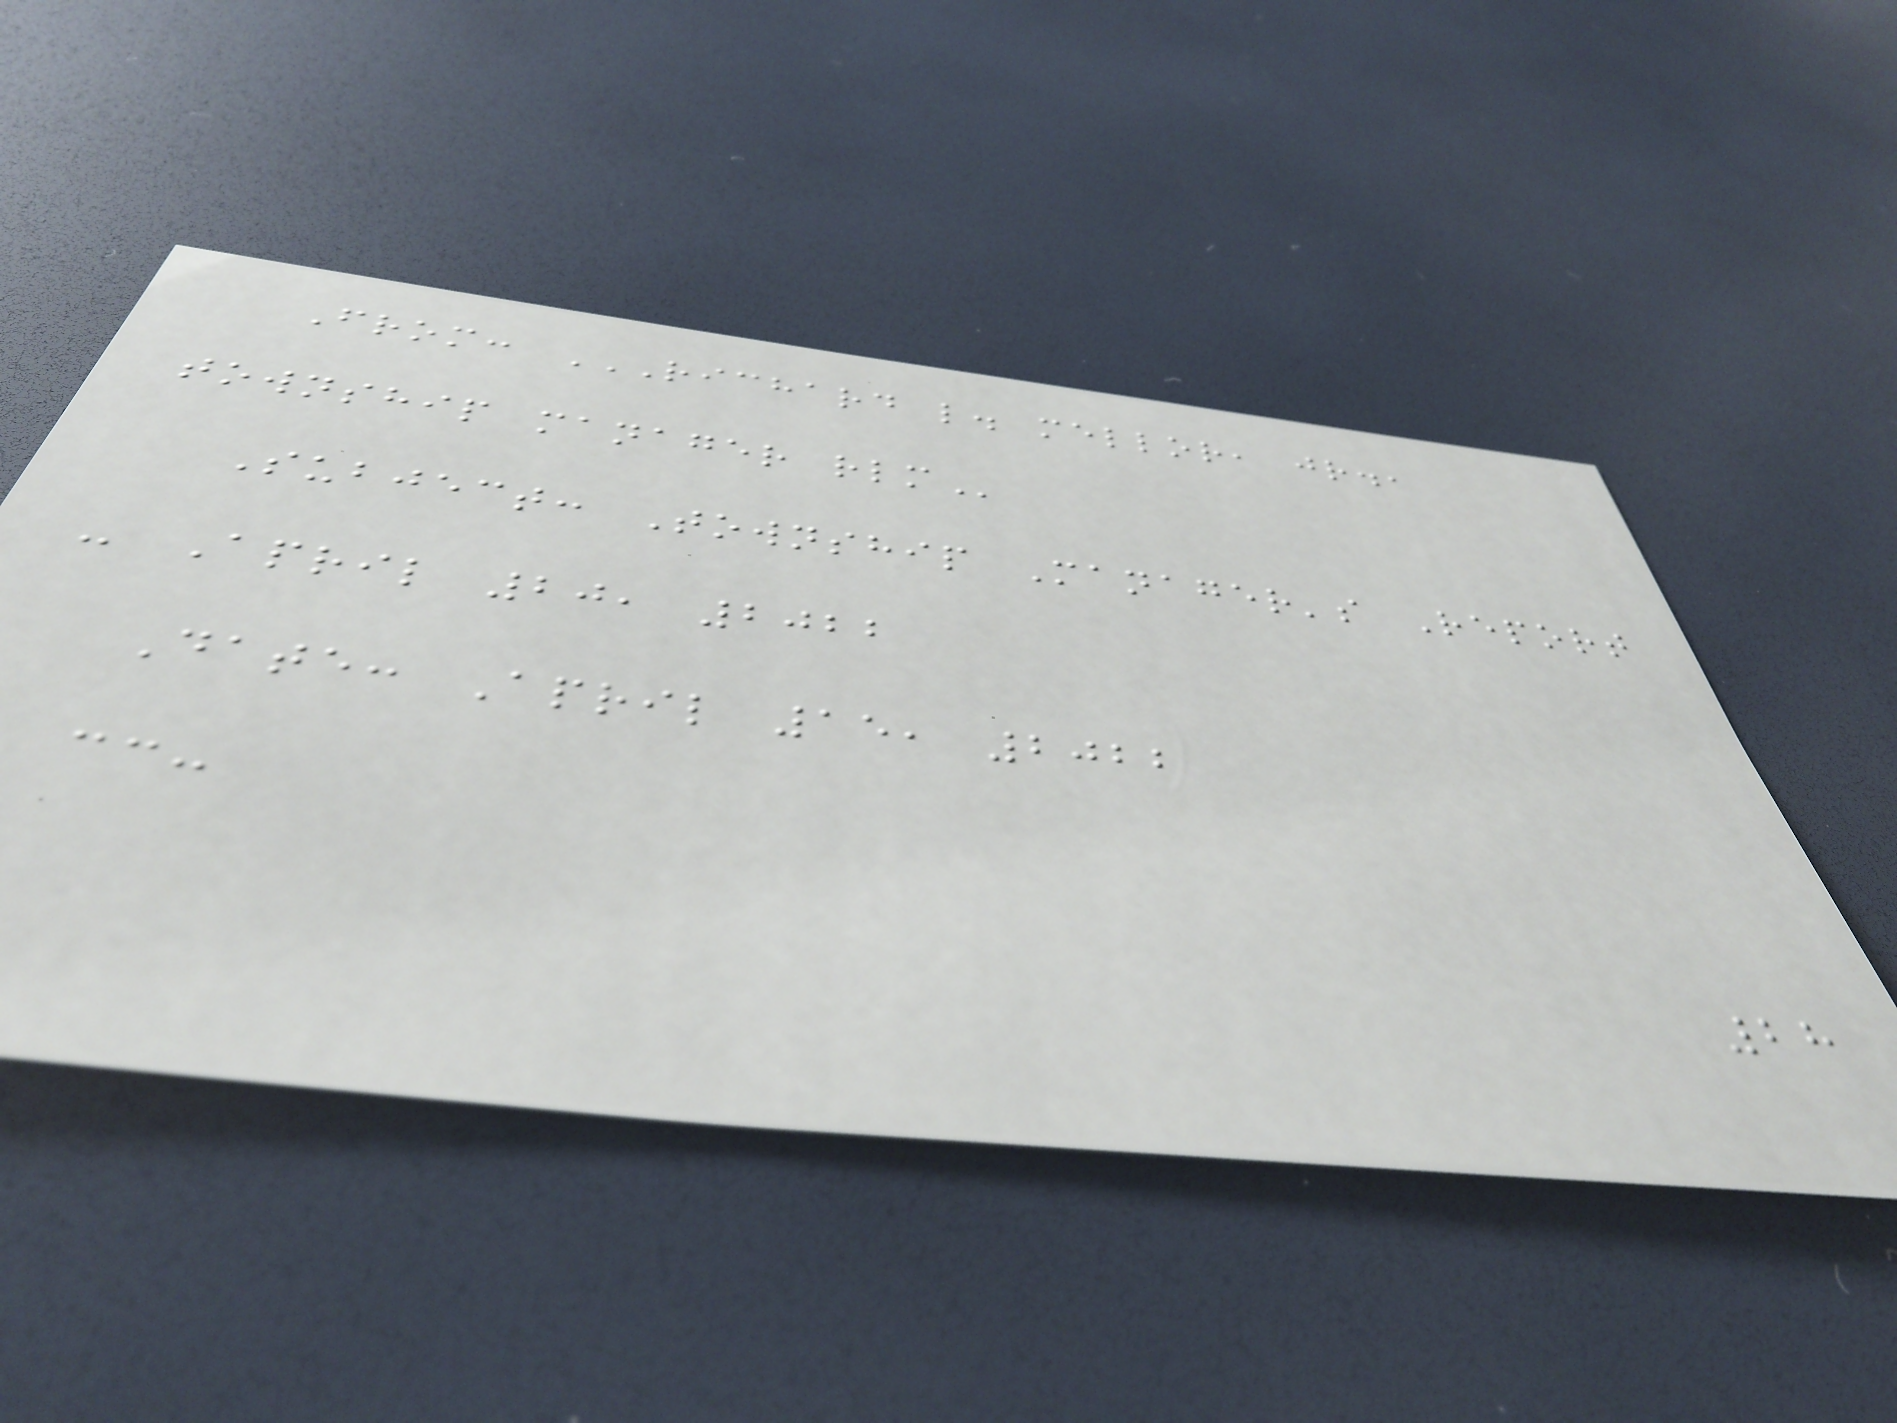From: RICHARD L. MELLOR, JR.,
TOWNSHIP MANAGER RLM
Subject: Township Manager's Report
- April 20, 2022
Date: April 15, 2022
cc:
28
